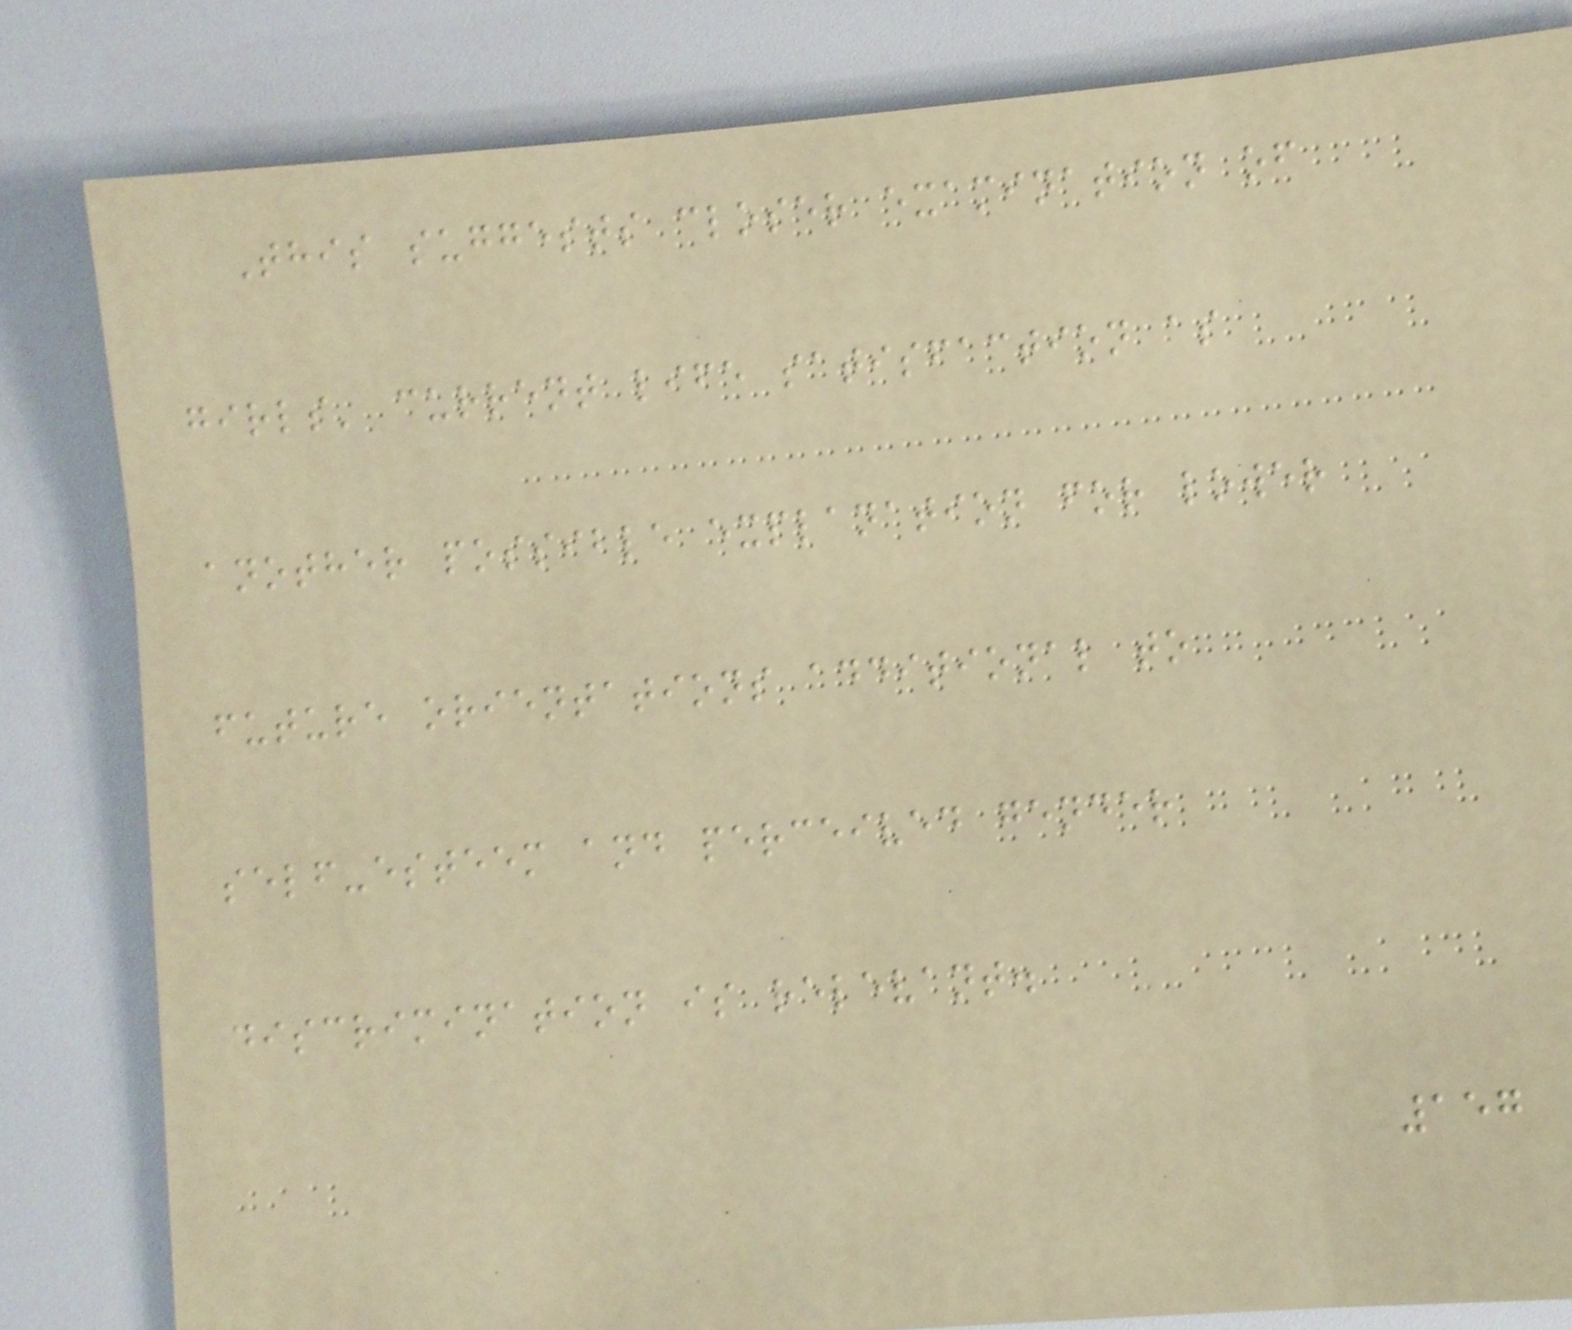This suggests closer examination of
girls' current life satisfaction as
another possible explanation for lower
future orientations additional to
self-esteem and perceived gender
discrimination is relevant.
157
